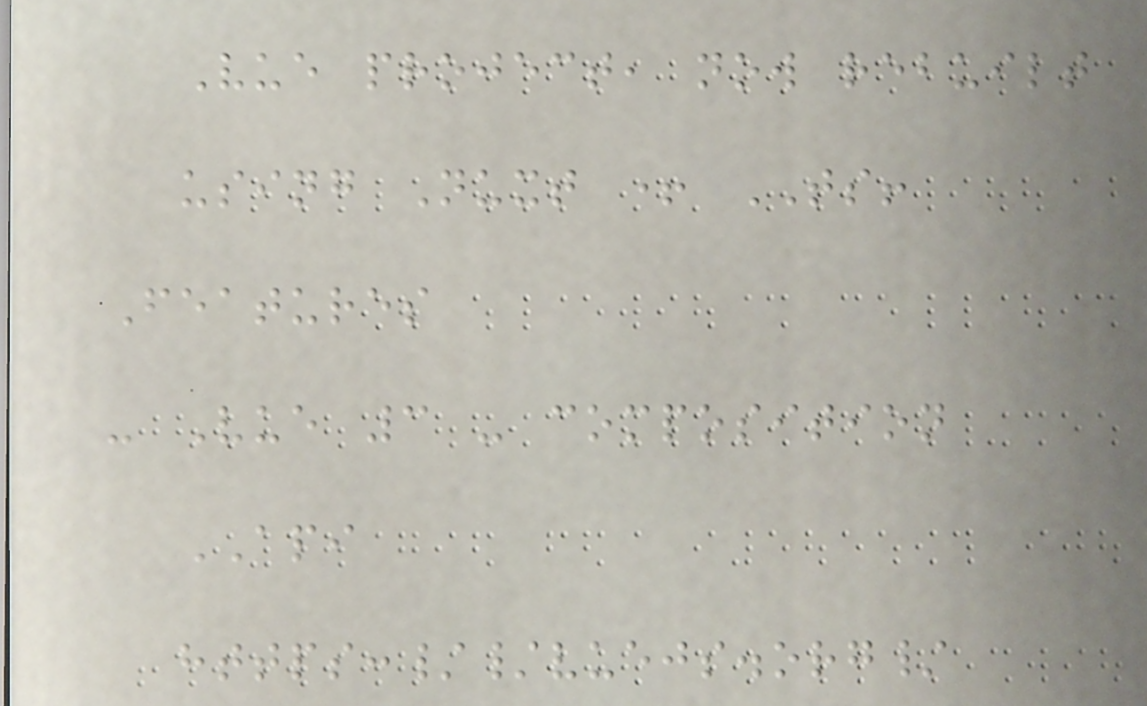Vue project, now rebuilt
using Nuxt + TS!
Features
- Vue 3 - composition
API
https://vuejs.org/
